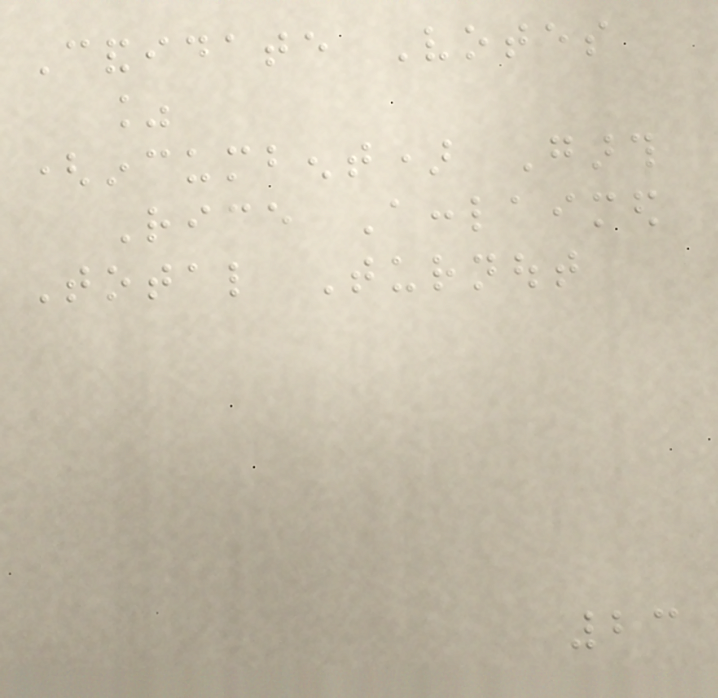Candidate Votes
%
(incumbent) Garth
Rice Acclaimed
Total Turnout
23
